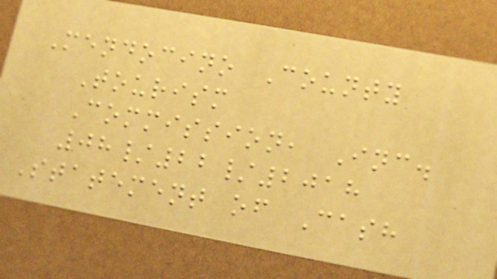Mendocino County
Tourism
Commission, Inc.
08/22/2018
Statement of Cash
